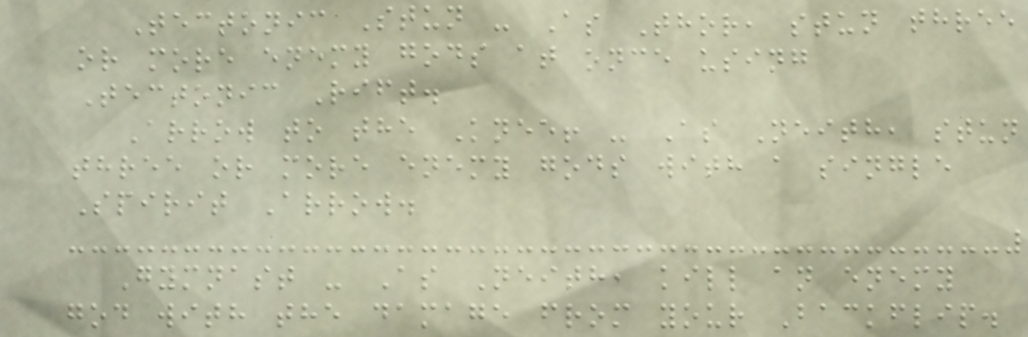Tectonic Stun - As Thor, stun three
or more enemy gods at once using
Tectonic Rift.
Arrow to the Knee! - As Neith, stun
three or more enemy gods with a single
Spirit Arrow.
Gymnast - As Neith, kill an enemy
god with the damage from your Backflip.
